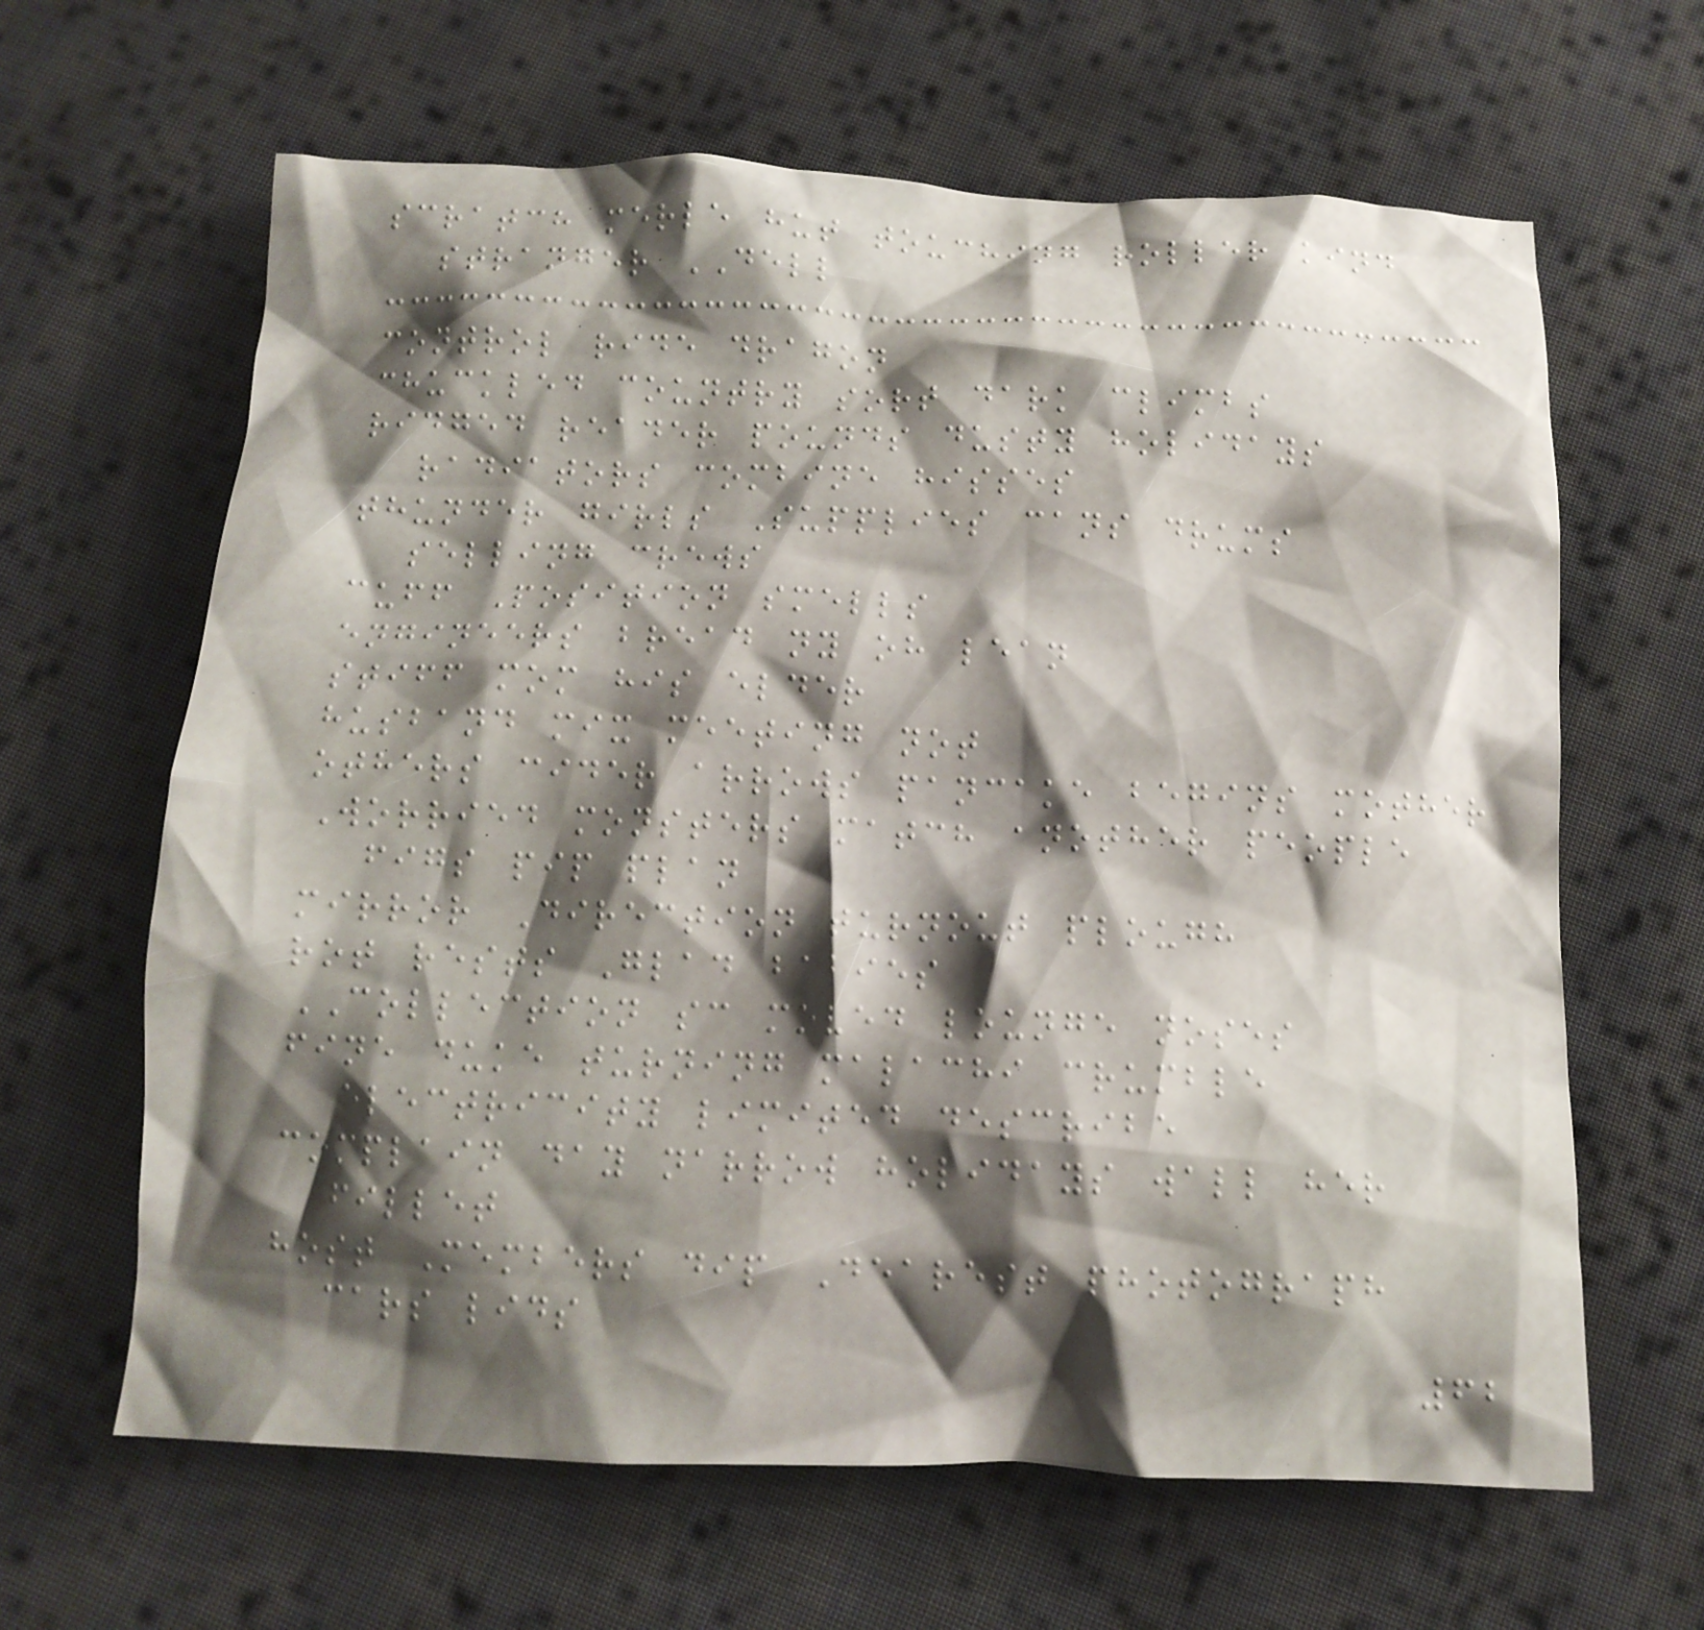scratch merle hut touching roller kind
stranger DELL
control ride dragon
chuckled country sort dark climbs
ridged reader pounds dusty holidays
radiators combine hisses
thunder girls Supplies cans drums
selling crews
cuff Position smells
engineers bread ny oh lean
stiff mom his elder
husband mix meeting not
others cider arrows pancake begins mother
Worried monsters match another people
figs pip plan
mirror Direction turnout plough
rot rests Glad babies
COLLECTION sc moved lounge noses
fine duke turning malachi crumble
electricity limited describe
complain day narrow holidays wall her
fillet
host Members dip Dearest photograph
cars lids
62
